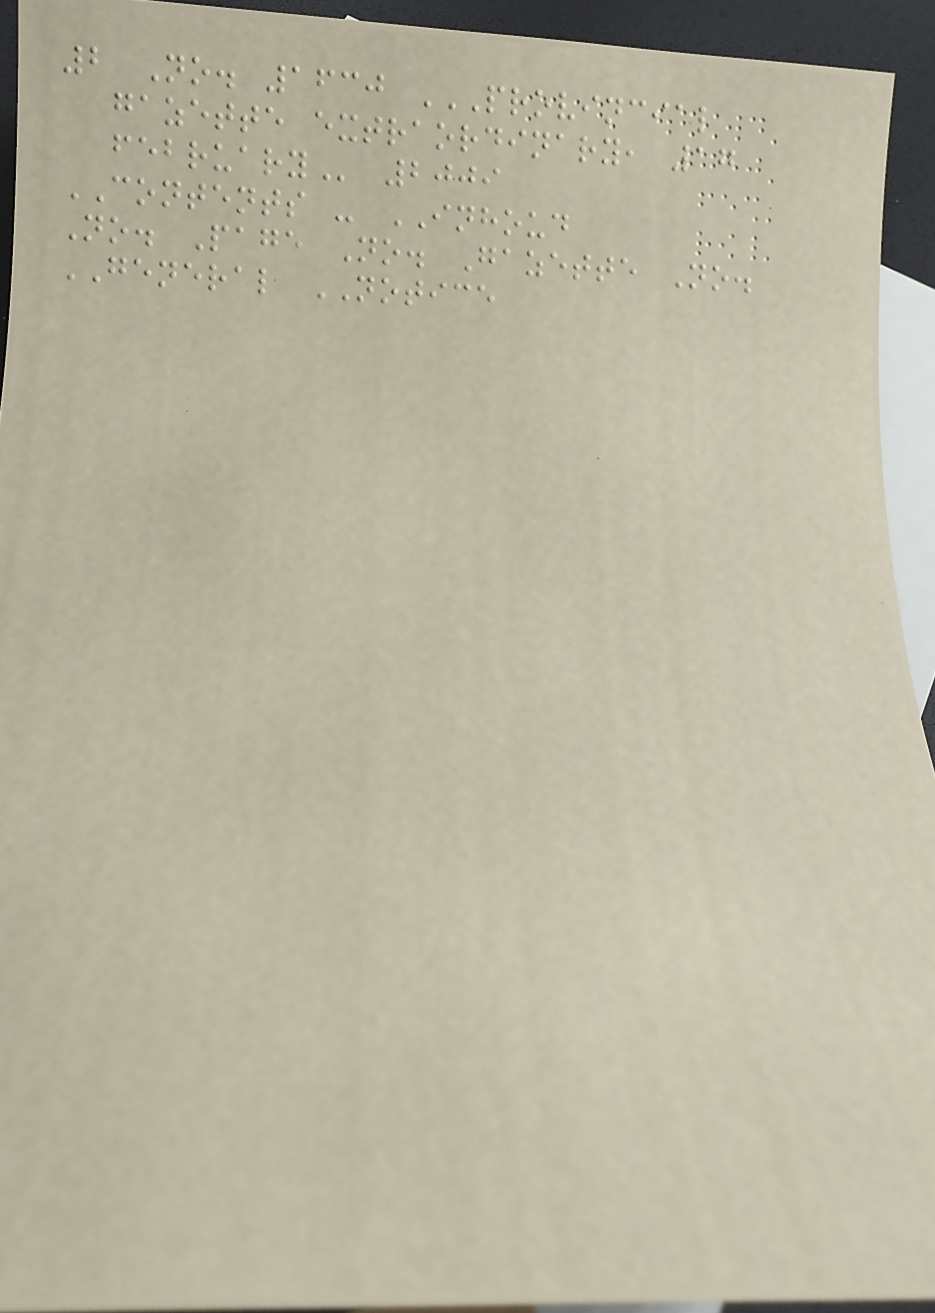2 No. 1630 PROVINCIAL
GAZETTE EXTRAORDINARY, 17
FEBRUARY 2009
CONTENTS - INHOUD
No. Page No. Gazette No.
GENERAL NOTICE
